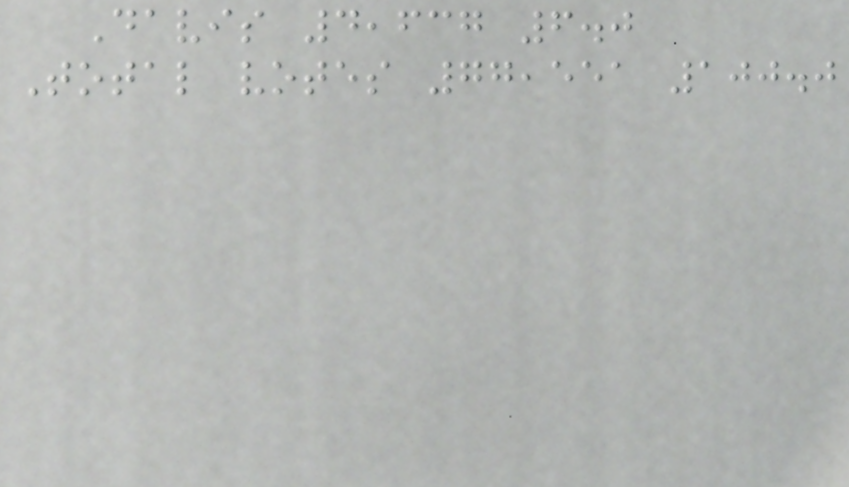Davis 4,637 6.0
Total votes 77,551 100.0
